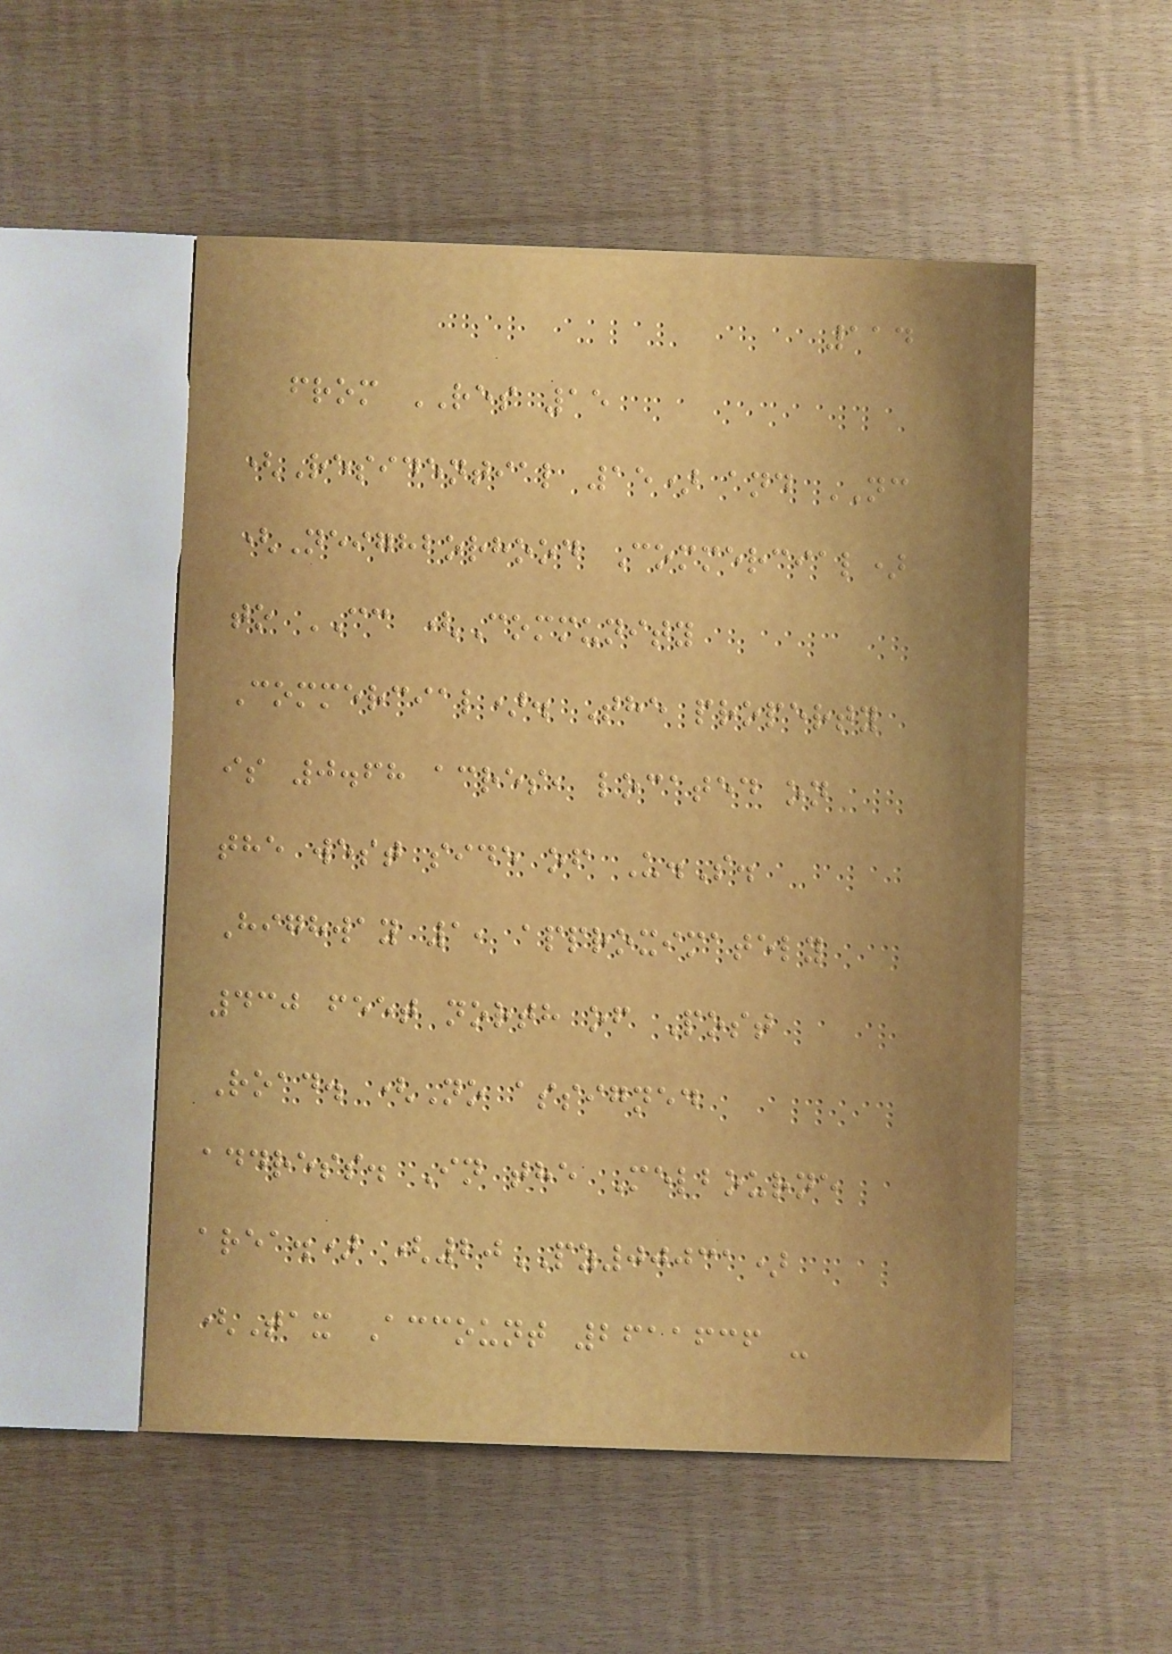114
from RES 15
(Residential 15) and NC
(Neighborhood Commercial)
to CC (Community
Commercial). The property
is 0.68 acres, located on
the west side of U.S.
Highway 1, approximately
430 feet north of Post
Road. (No assigned
address. In the Melbourne
area.) (20PZ00031)
(Tax Account 2611636 -
